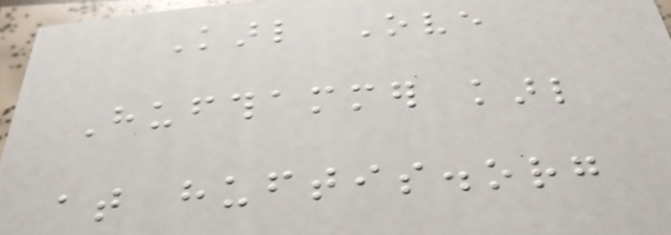Karl Ove
Hufthammer karl
at huftis.org
